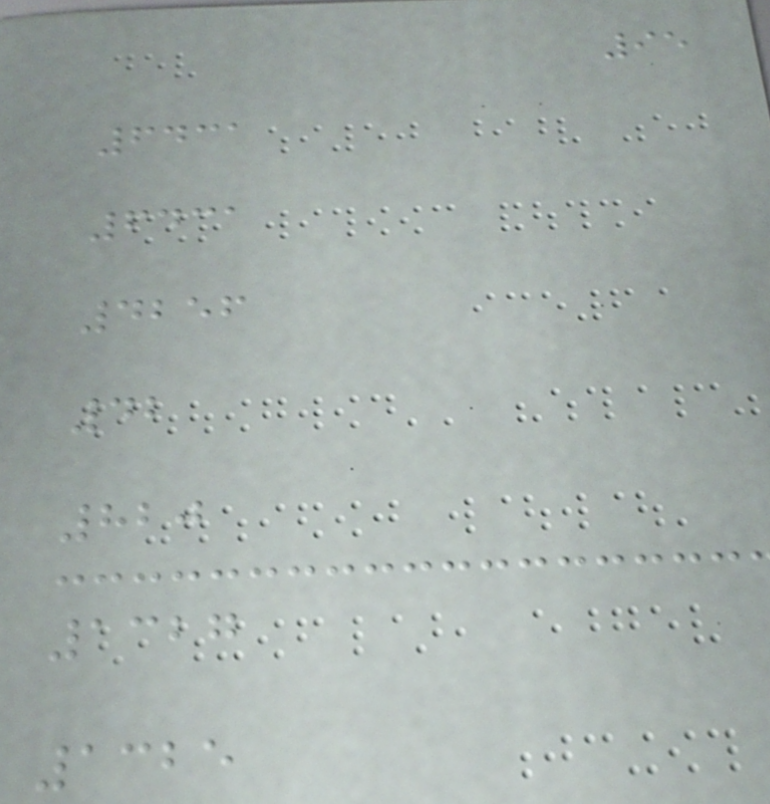95
6431
6431
4256
42
820
1327
1325
